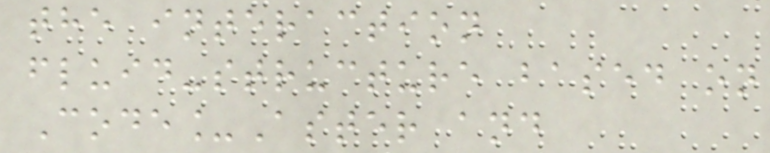the interaction
fluid-structure based on
Code_Aster and
